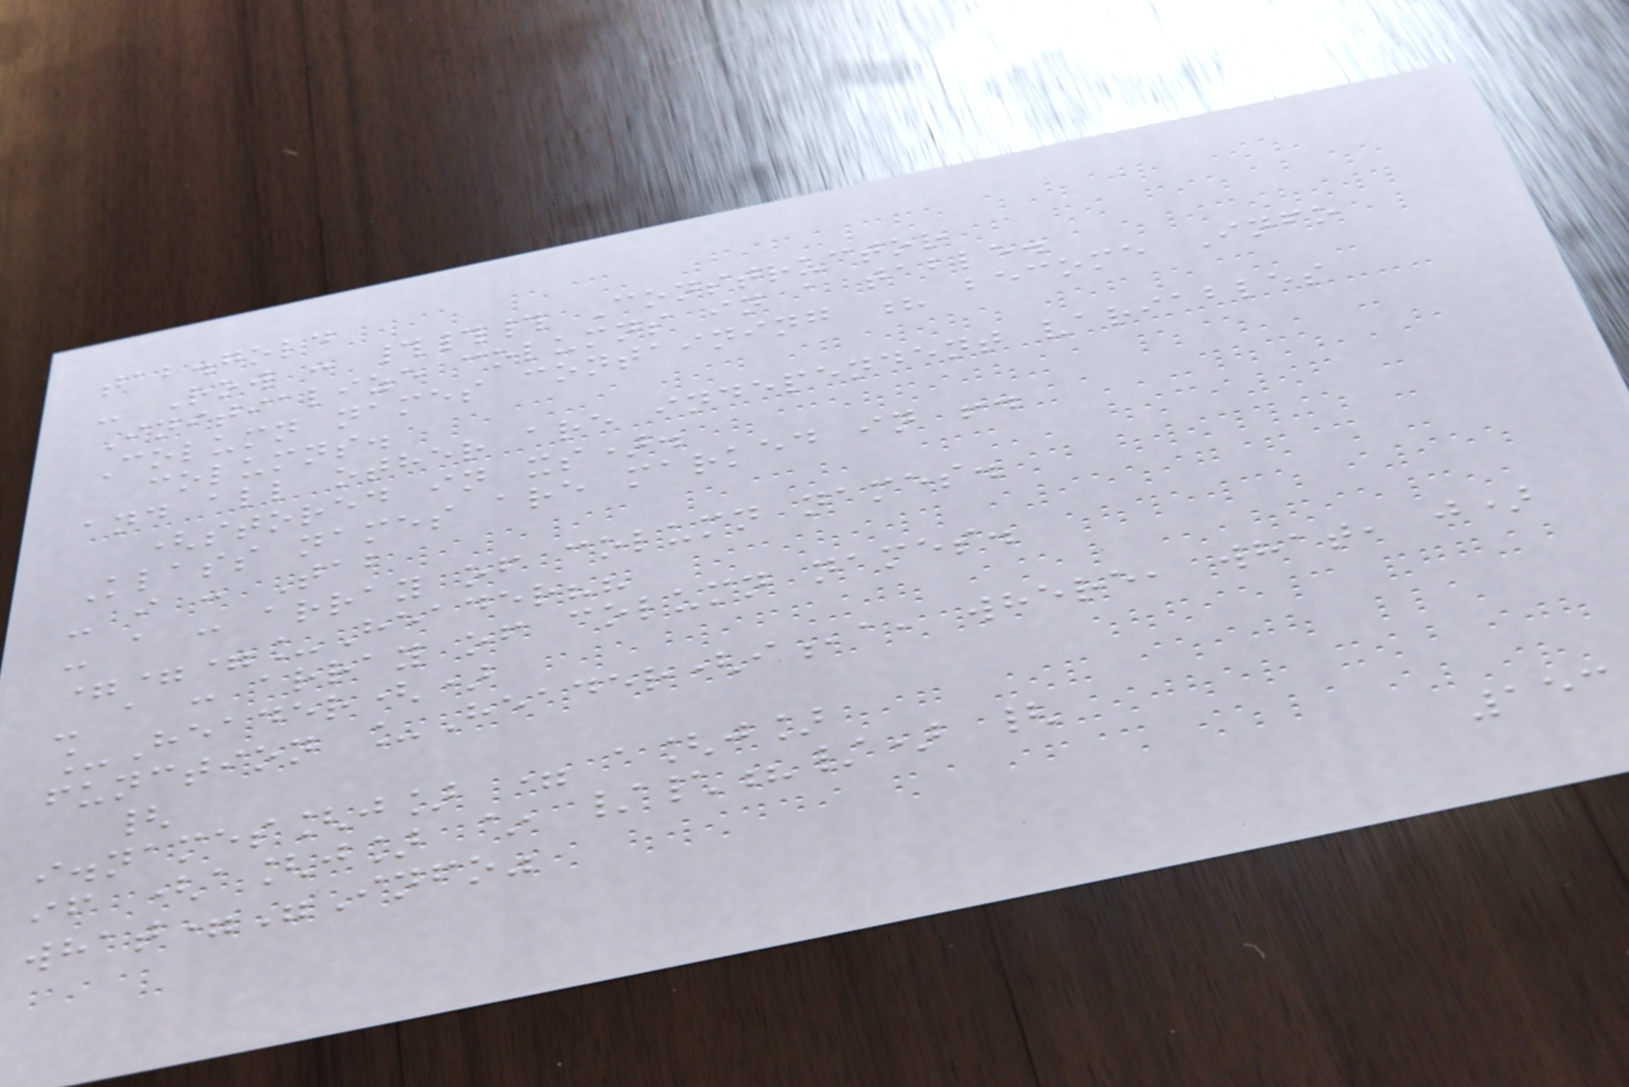tab.gold
- Row : ### Constructor
Initialize columns in a table.
Column names containing ? become Info
columns.
and all other are independent variables
(stored in xs).
Klass names are marked in !.
- i : Tab
- a : array of column names.
===_Header??
- a : array of column names.
_Header()
function _Header(i,a, where, what, j)
{
i.names[j] = a[j]
if (a[j] ~ /\?/) {
what="Info"
153
